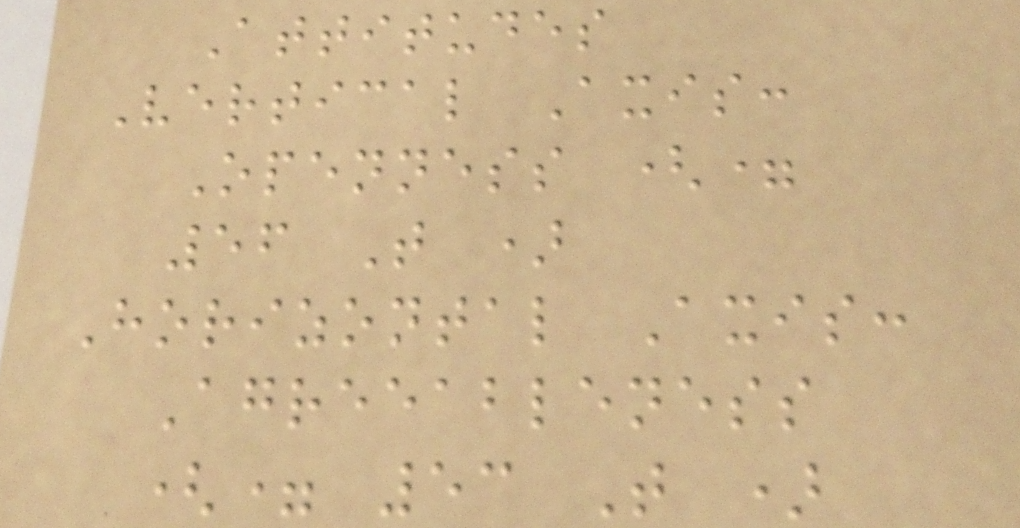Attitudes
Vertical Axis:
Openness (=
56 T )
Horizontal Axis:
Agreeableness
(= 53 T )
